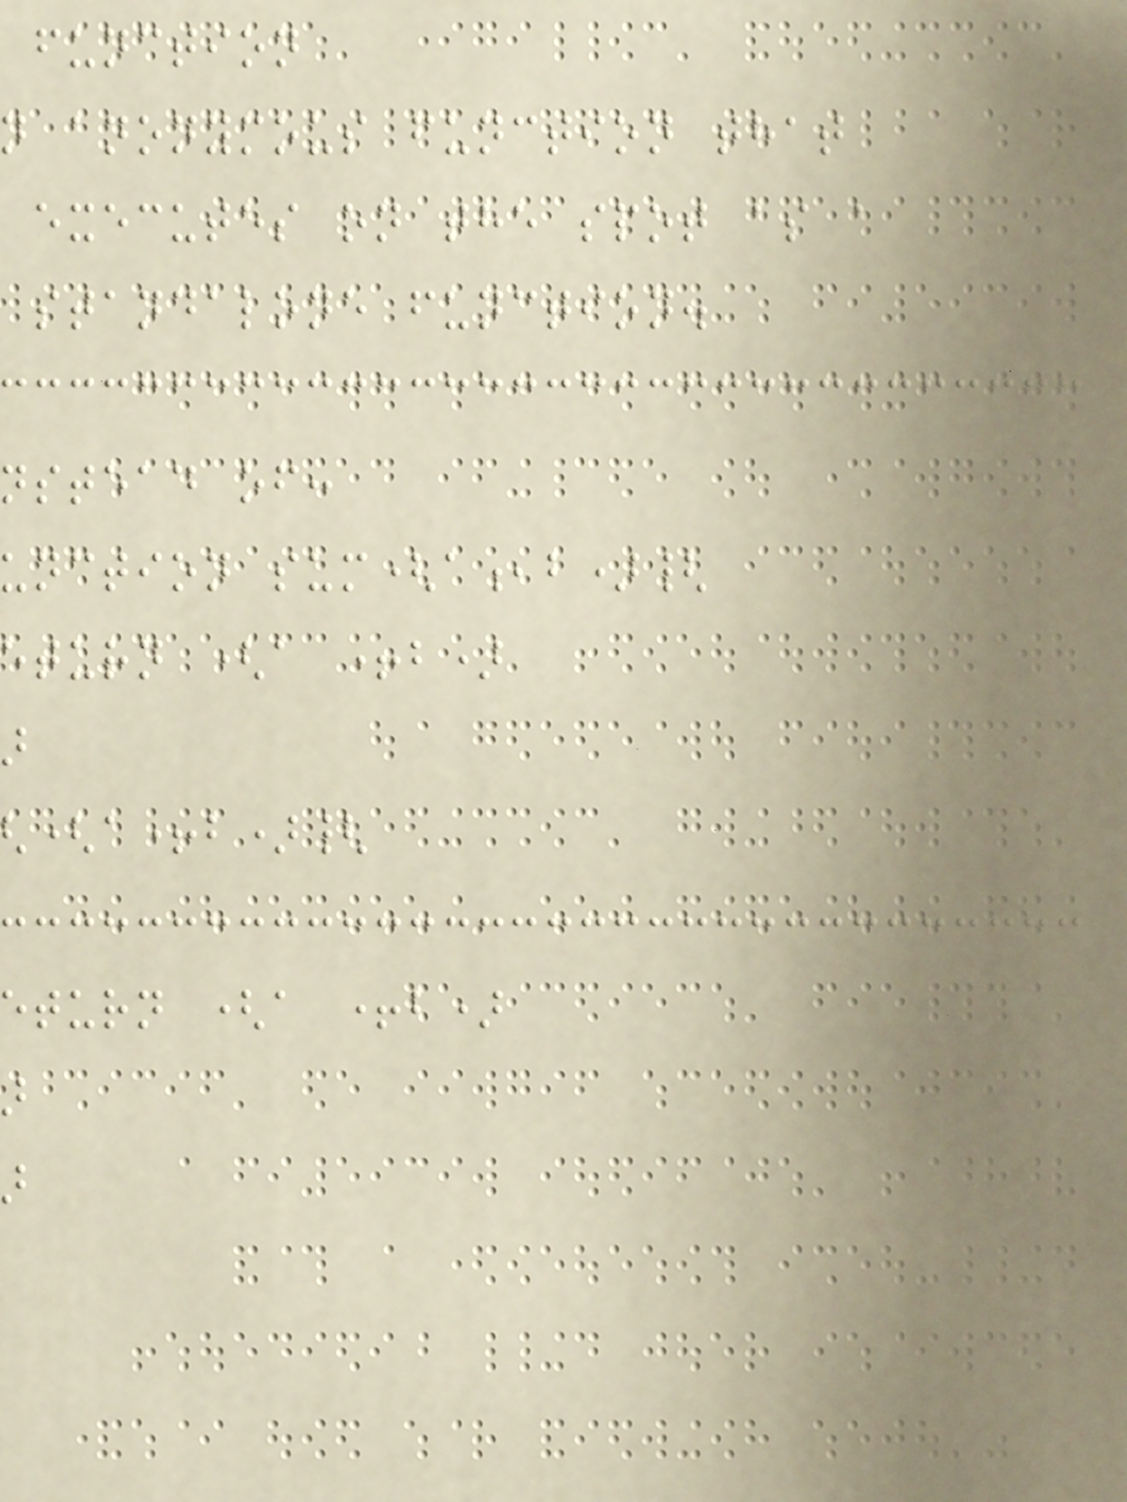function
n anonymous function that
executes on the spot as a
standalone function.
nstead of:
unction sum(a,b){
eturn (a +b)
(a+b){
eturn (a +b)
